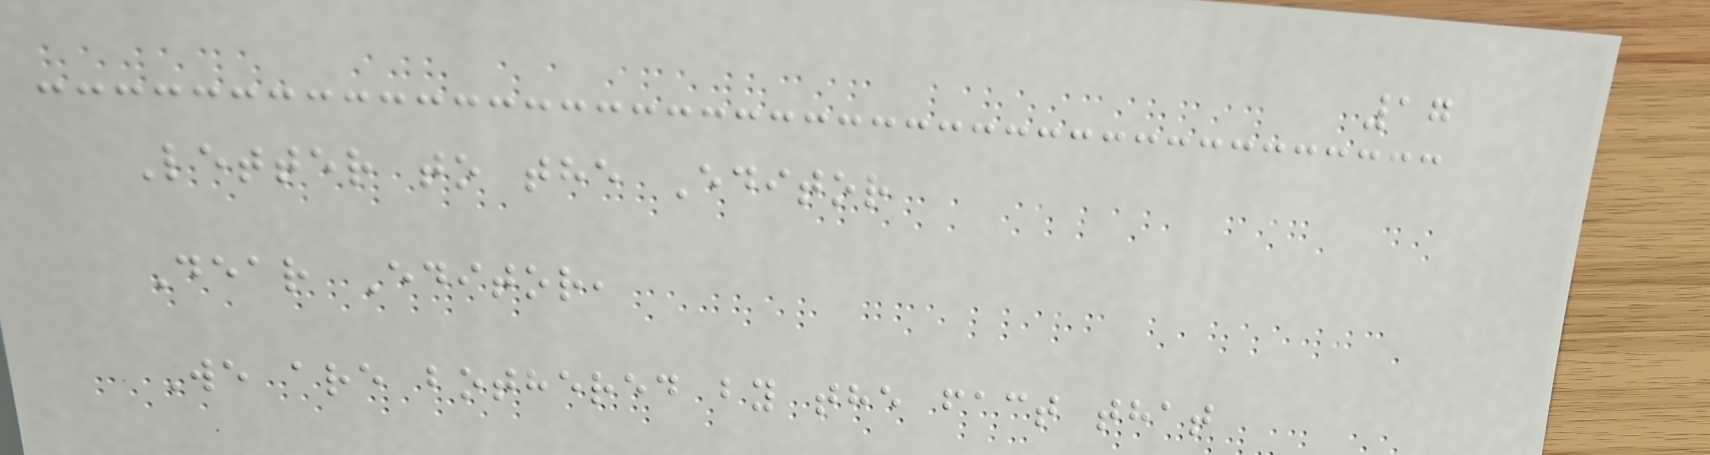17
Letter to the Editor
Dear Editor,
We are bothered by the fact that
